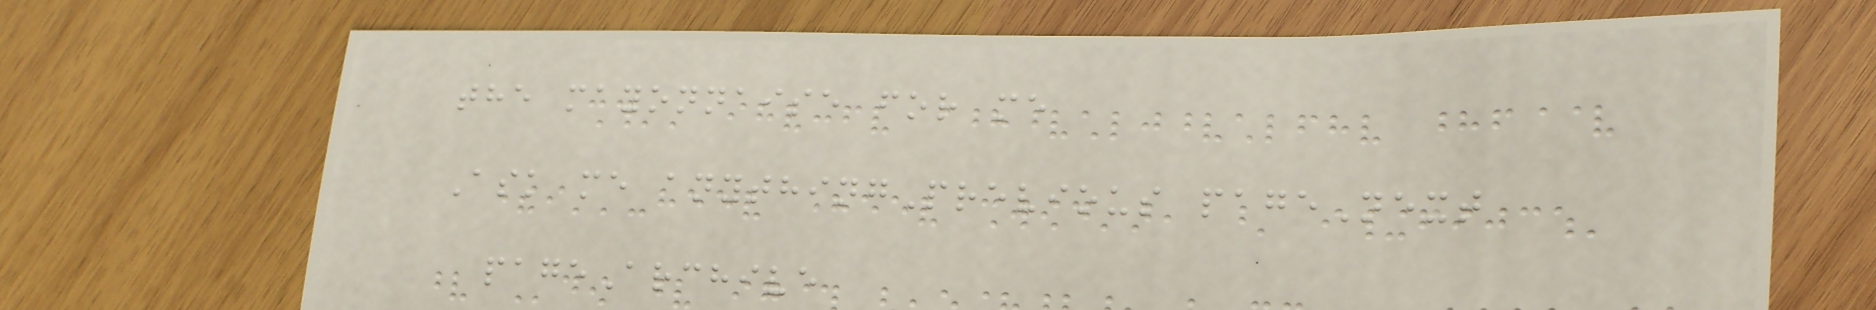the mayonnaise for me
Ask me anythingPrevious pageNext
pageArchive
